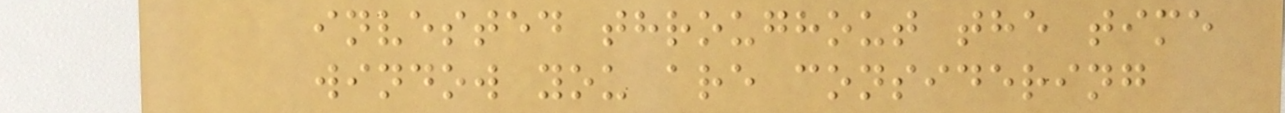invested throughout the time
window you are considering
